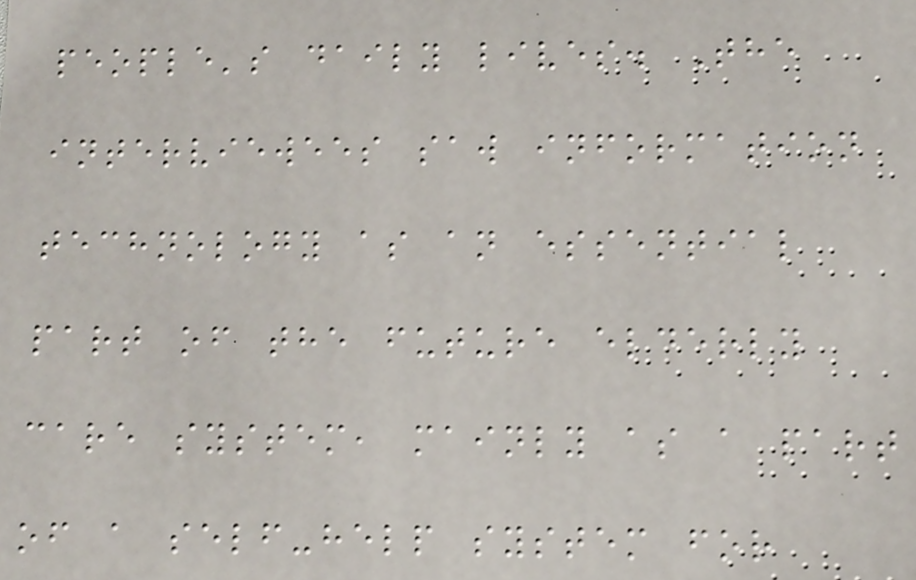people's daily lives. The
interviewees saw information
technology as an essential
part of the future elderly
care system, mainly as a part
of a self-help system for
